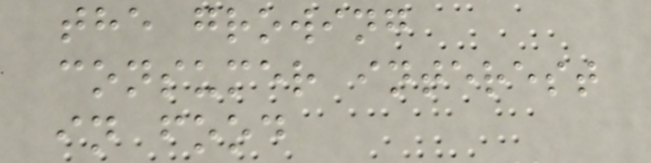the growing
consumer interest
in food
